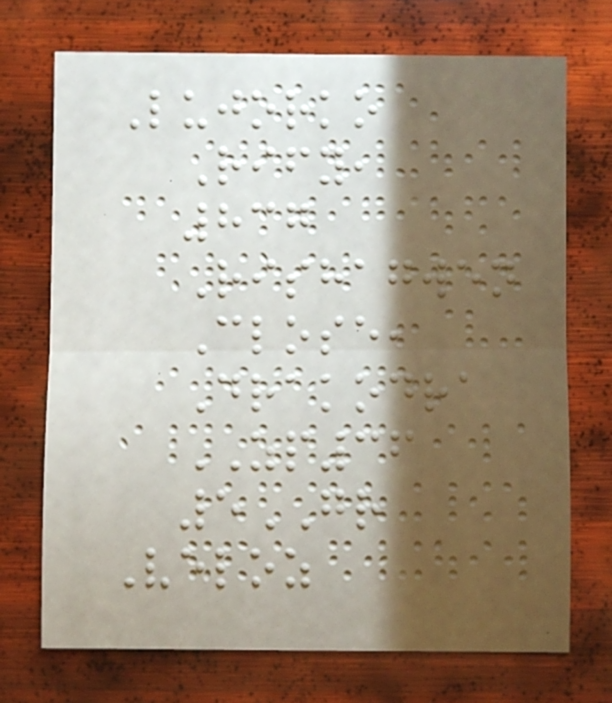Lujorko
Rify,
837
Rishagwen
Close,
Drakodra
ZP36
5GR
Veloz
